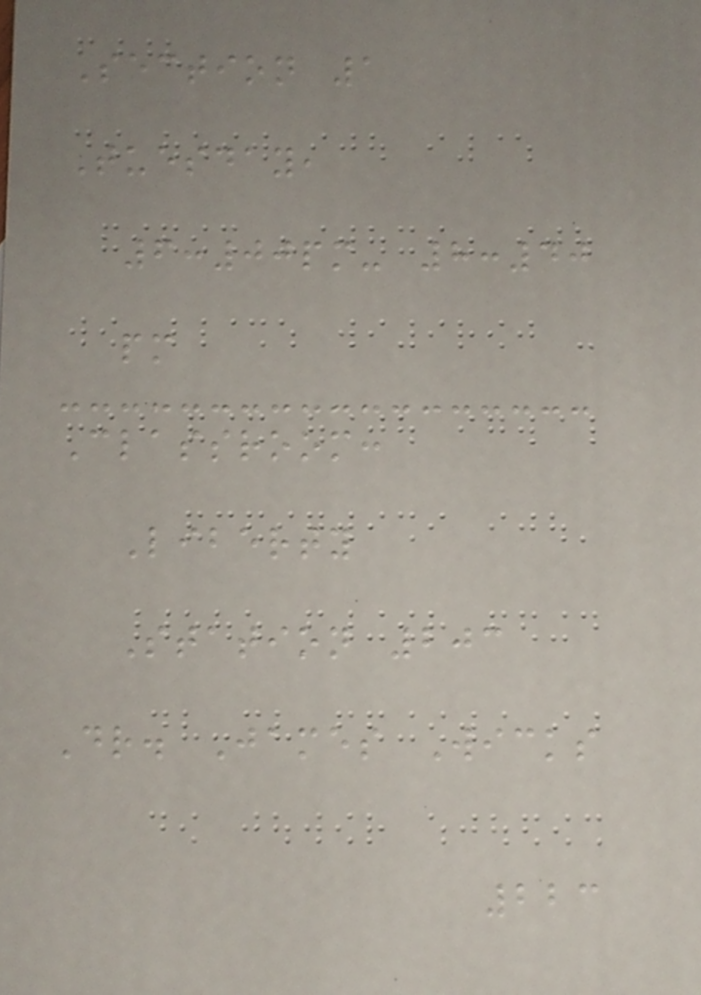Section 1
Tuesday,
6:00pm- 8:40
pm
Classroom:
Liberty
Station 203
Dr. James Wicks
223
